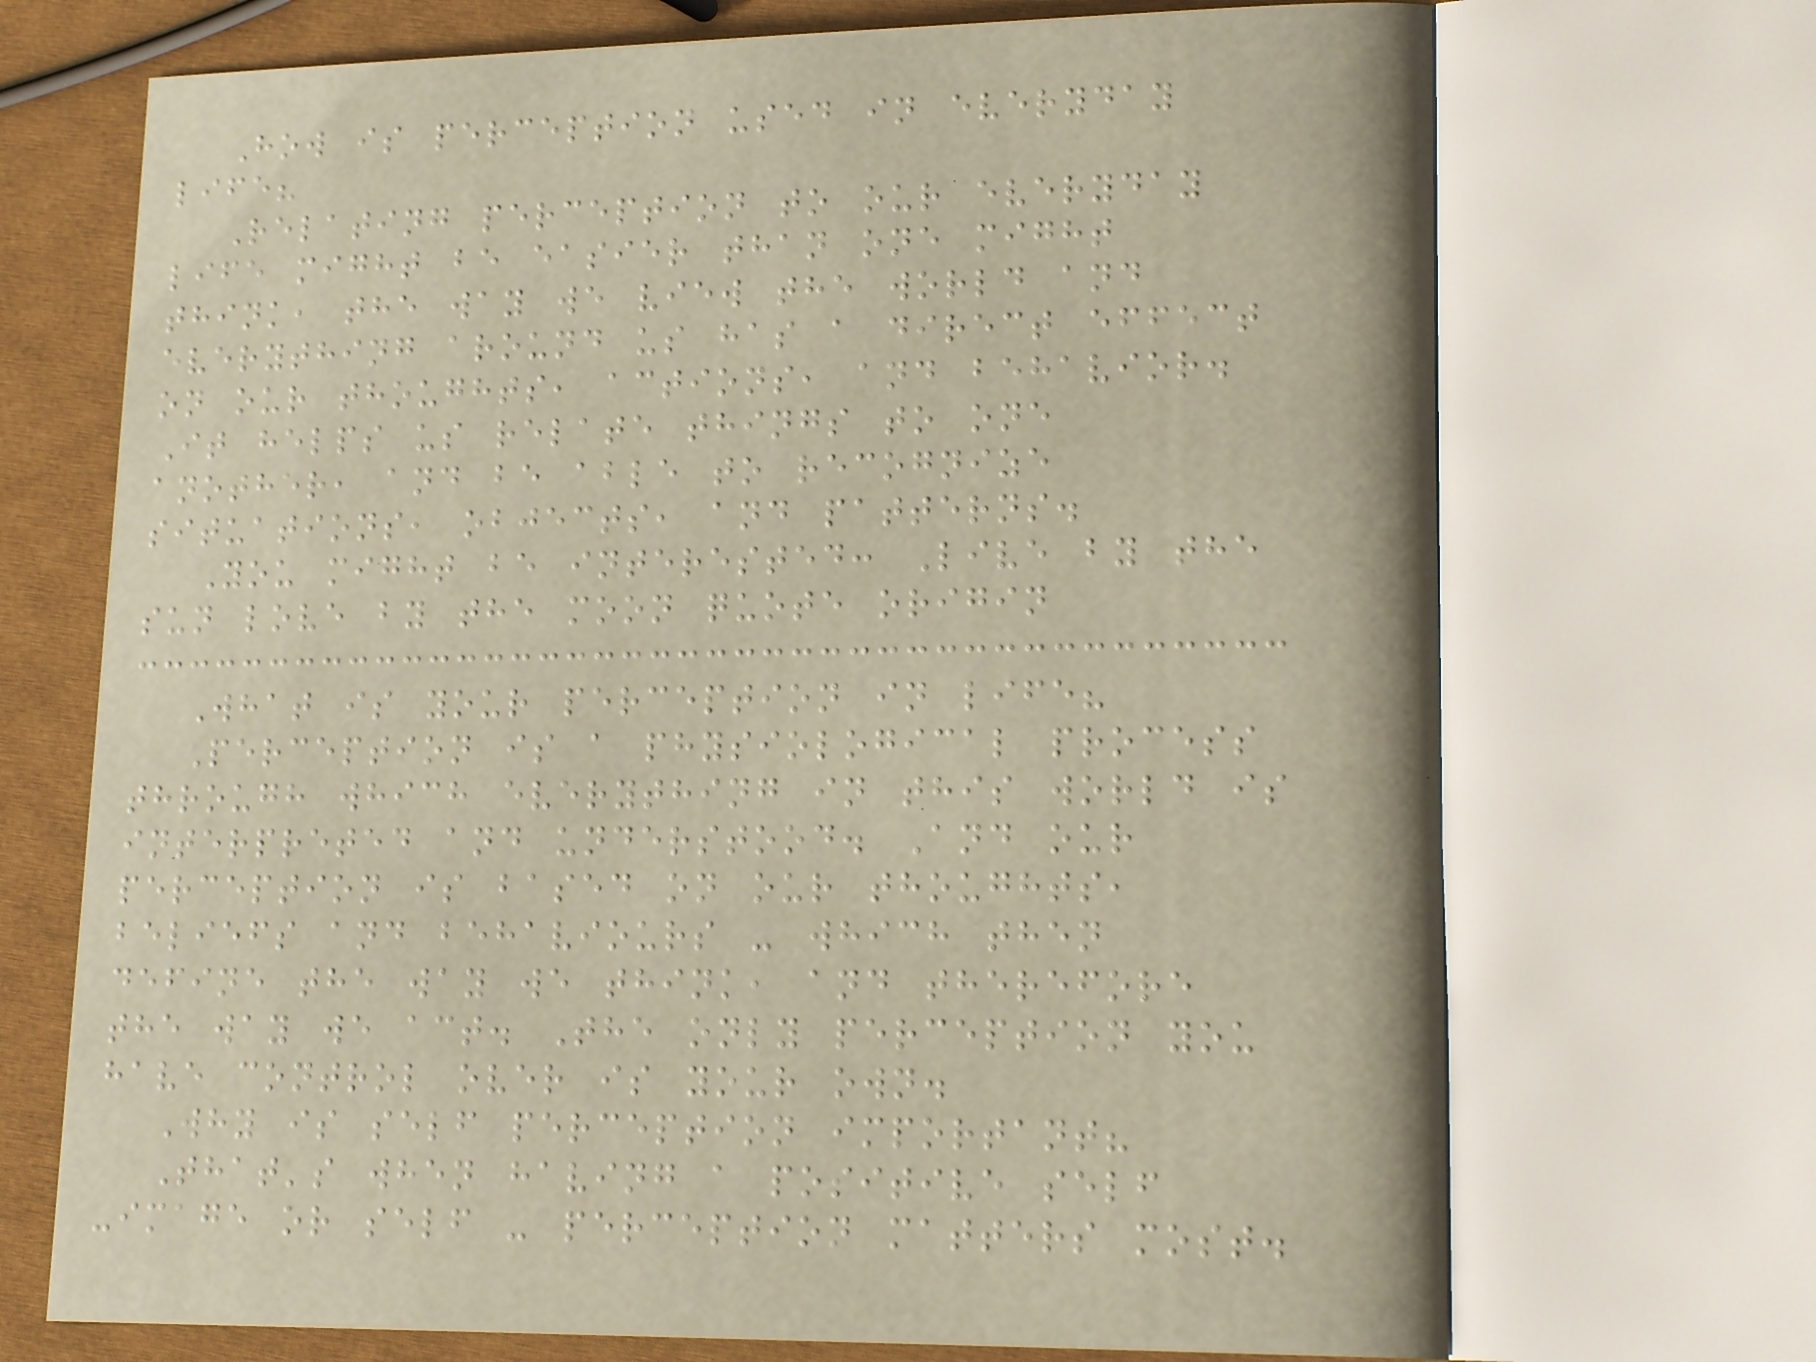How is perception used in everyday
life?
Relating perception to our everyday
life might be easier than one might
think, the way we view the world and
everything around us has a direct effect
on our thoughts, actions, and behavior.
It helps us relate things to one
another, and be able to recognize
situations, objects, and patterns.
You might be interested: Live by the
sun love by the moon quote origin
What is your perception in life?
Perception is a physiological process
through which everything in this world is
interpreted and understood. And our
perception is based on our thoughts,
beliefs and behaviours - which then
define the way we think, and therefore
the way we act. The only perception you
have control over is your own.
Why is self perception important?
That's when having a positive self
-image or self - perception matters most.
